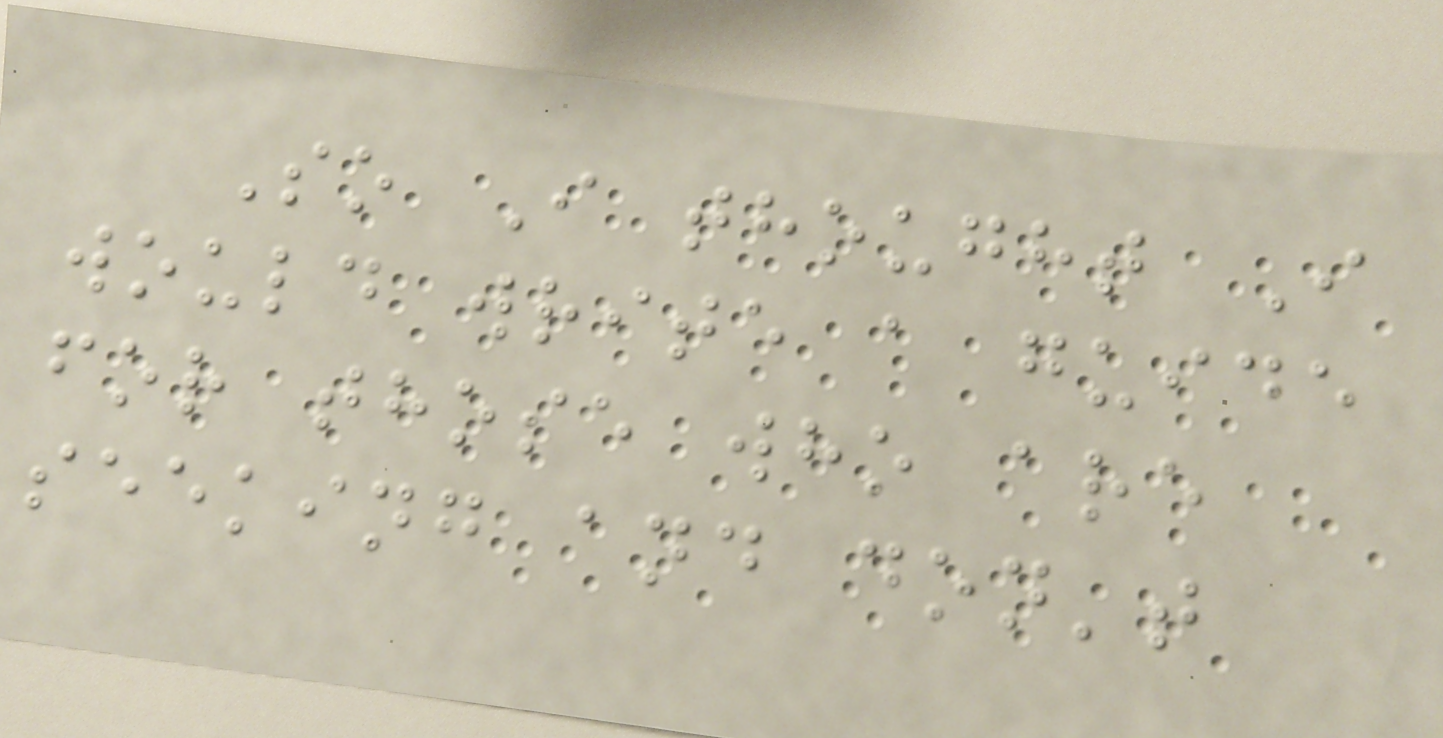So I thought I
would write a guide
for those who are
seeking and don't
